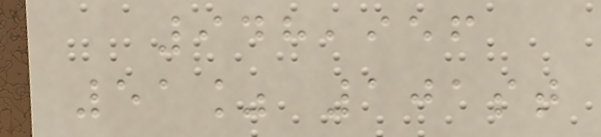948,956
51% 101st
